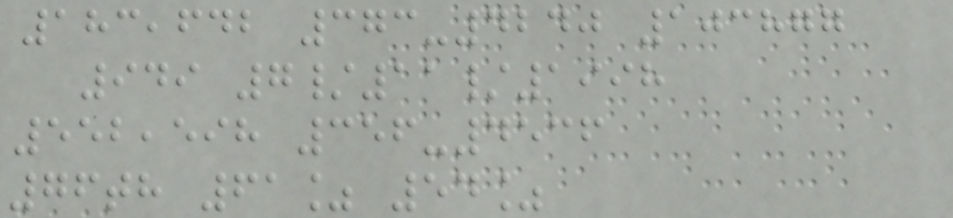183,642 373-4240 103877
949 7/11/1998
552,598 356-4536
76th 61% 54%
